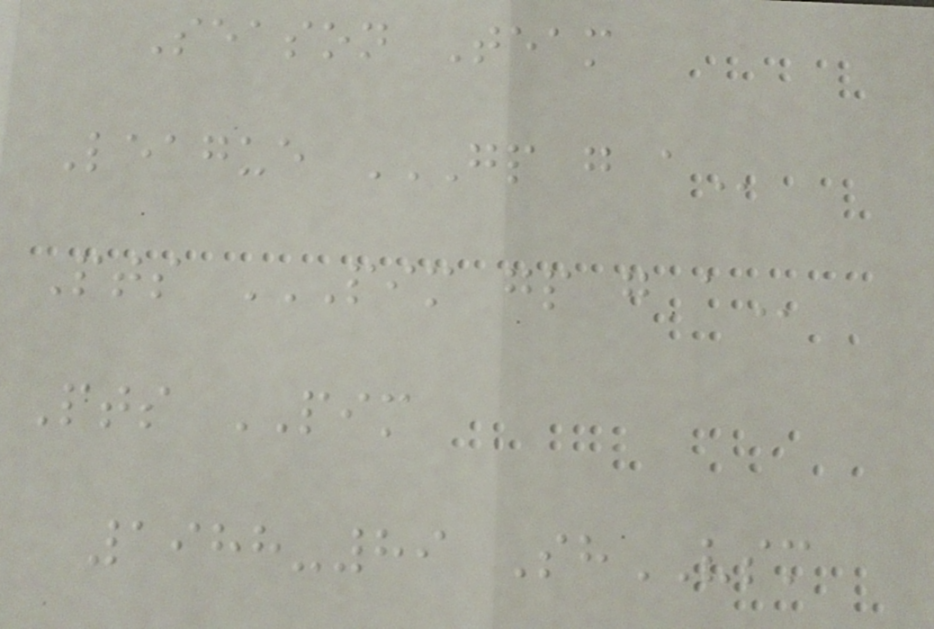Season Team
League GP G A
Pts PIM GP G A
Pts PIM
1988-89 ShVSM
